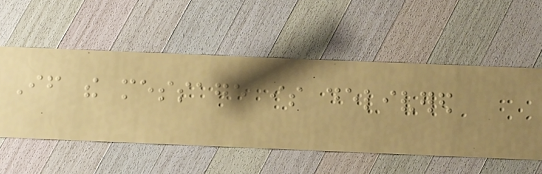If the message is delivered
